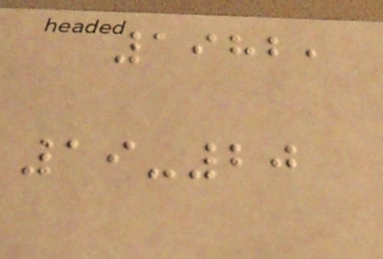1982,
19-20
